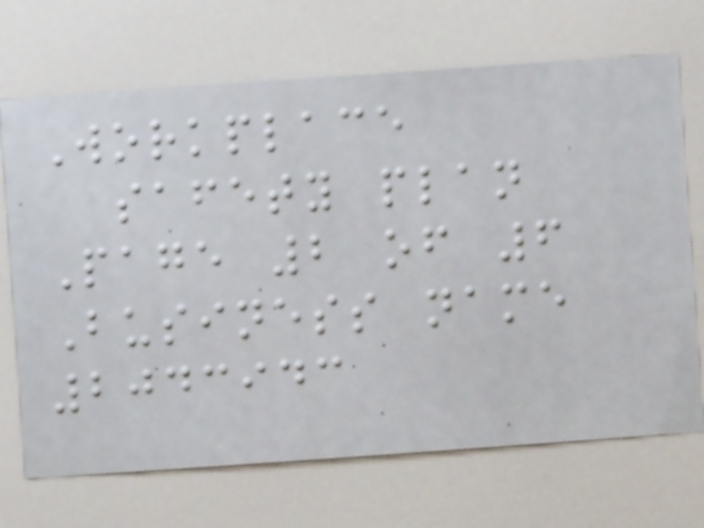Workplace
safety plan
Page 2 of 6
Business name
2043943
